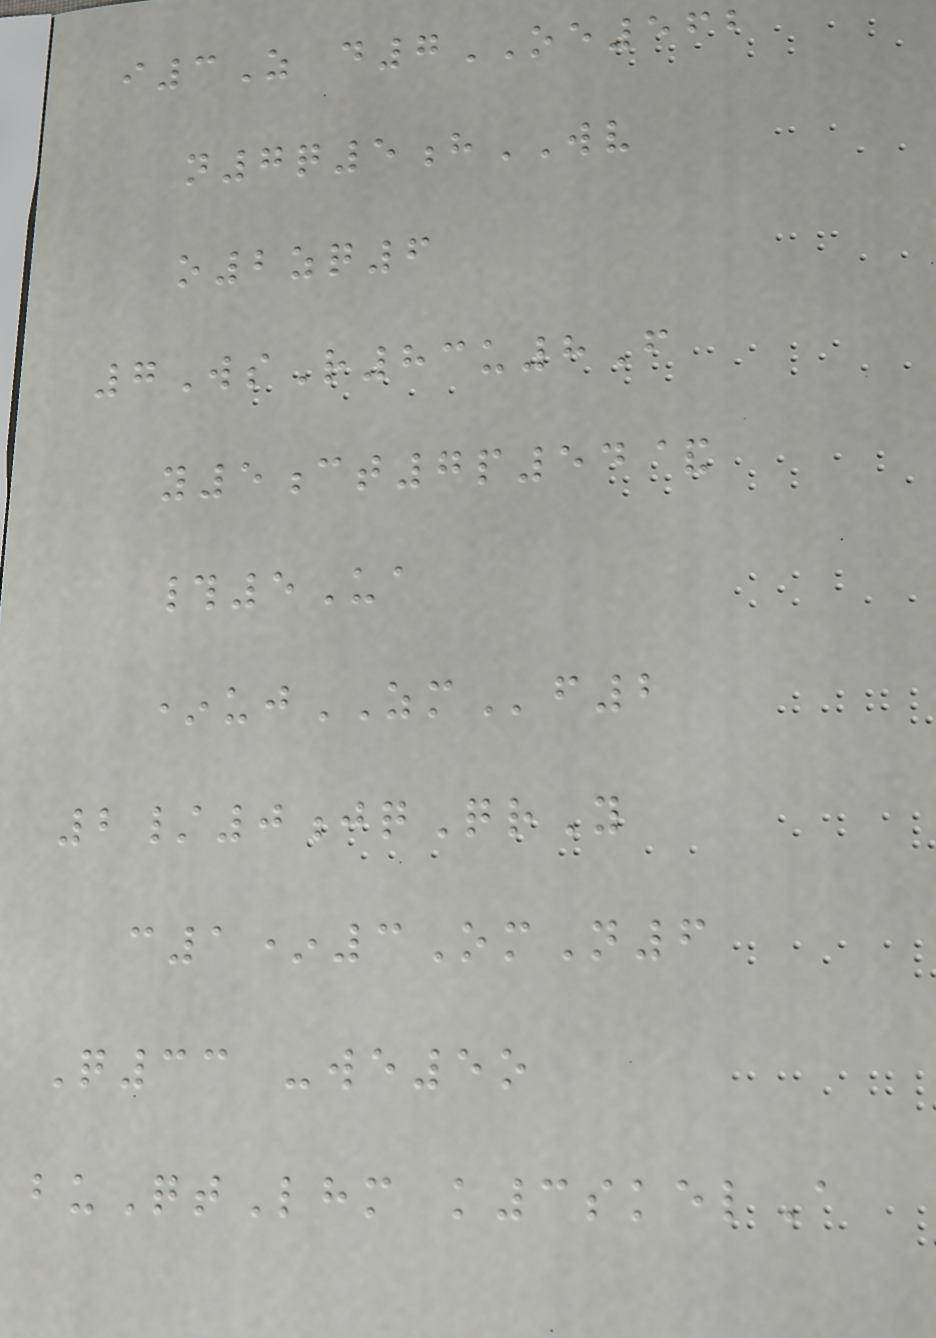i3Z d7OE562
n7q5hWV
o2zq6
7WsR83u8F
y5ct7p54&
#5Ua
*ujZMf2
2/0jqQrY
c1*3OmN6
Q33 -we5o
buQtLhm k3skelA
